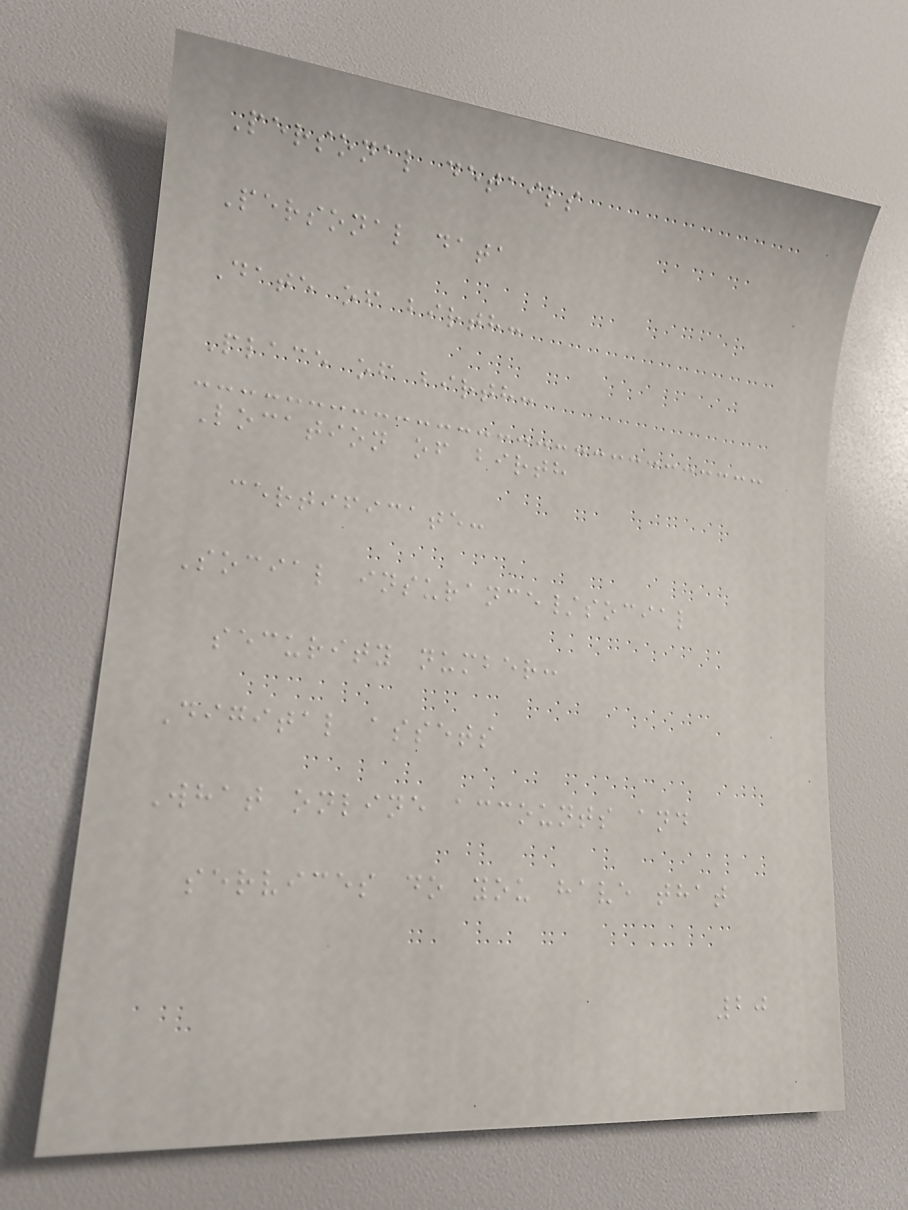Personal details
Personal data
Date of birth:
Place of birth:
Location of birth
certificate:
Social insurance/social
security number:
Digital assets
What online accounts and
services do you have that
20
